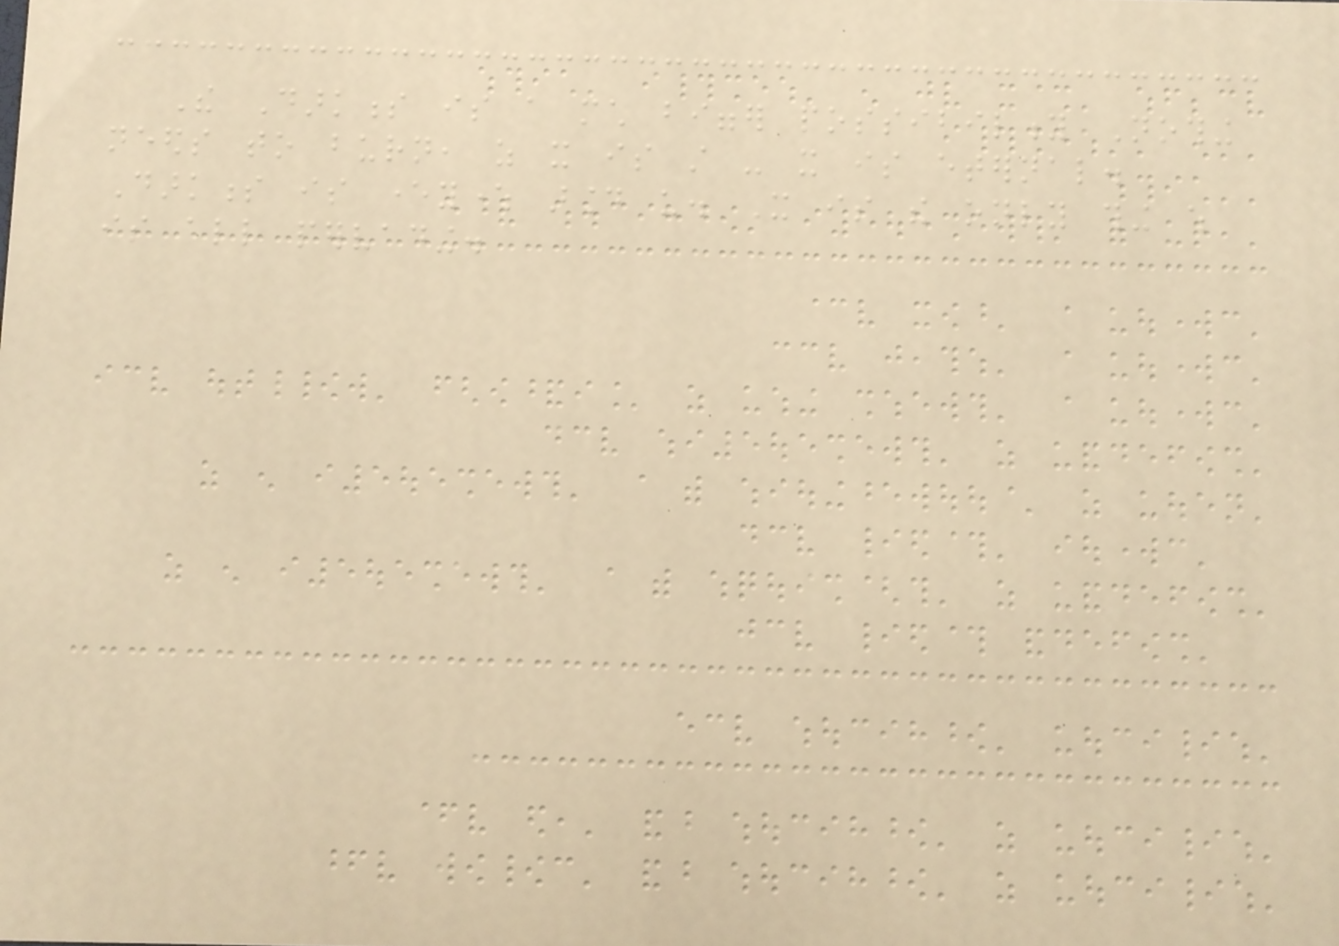The Darkness is a much bigger possibility Nothing
needs to burn, as it is still - it is eternal.
Darkness is everywhere around us. It is the only thing which
is all pervading.
